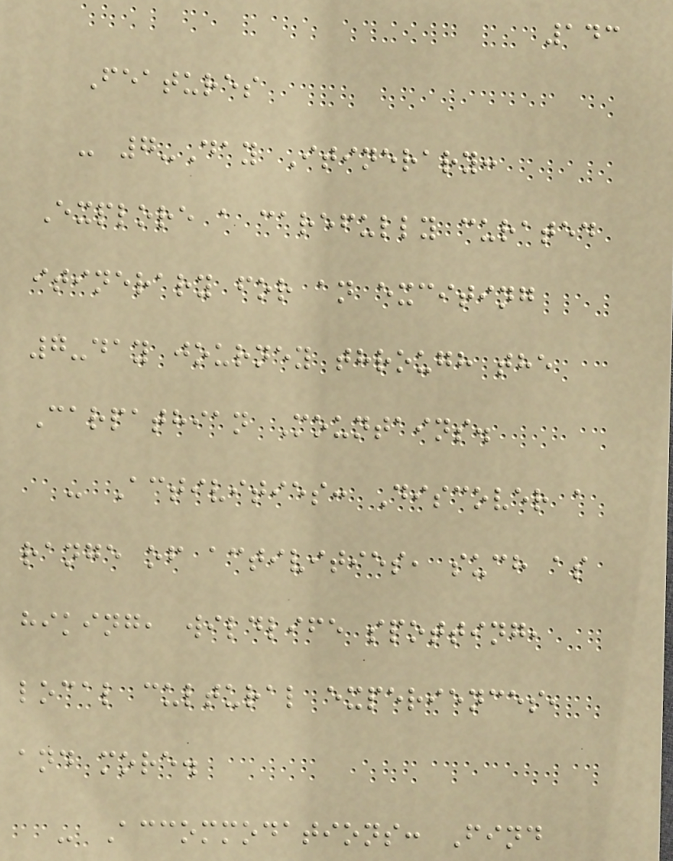143
Features
- 7-Day Itinerary:
Explore a carefully curated
itinerary for an exciting
7-day journey through the
Carpathian Mountains.
- Activities: Discover a
range of activities, such as
hiking, wildlife spotting,
local cultural experiences,
and more.
- Accommodations: Find
